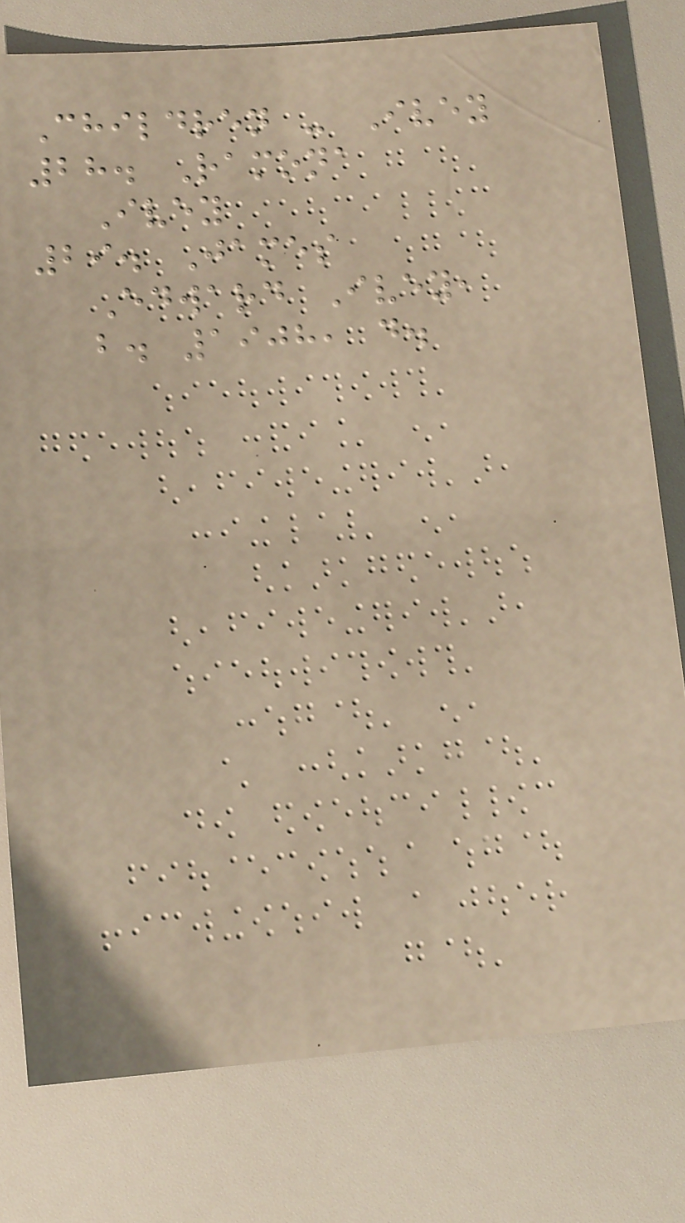Children - Ivey
28. Ramona
Ivey
29. James
Edward Ivey,
b. 1908, d.
